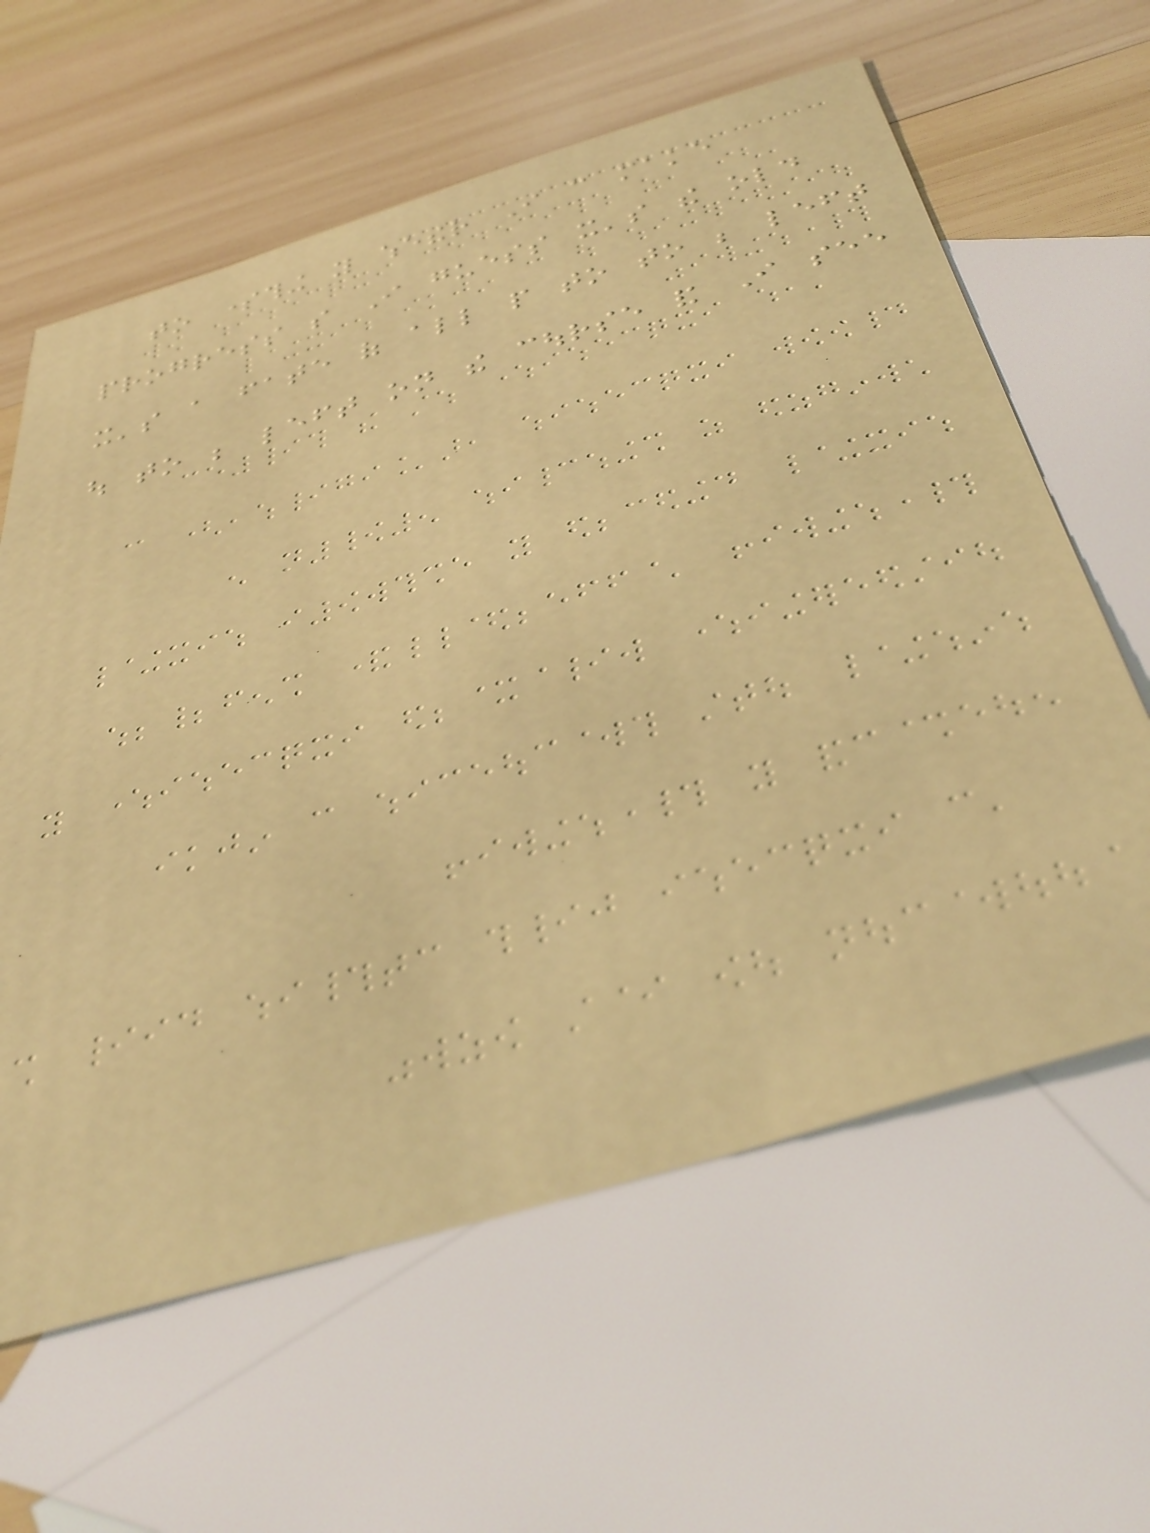to something you whether I can make
progress so I guess it's the old
it's a fate of all people to to be left
out to be left on the course and I see
